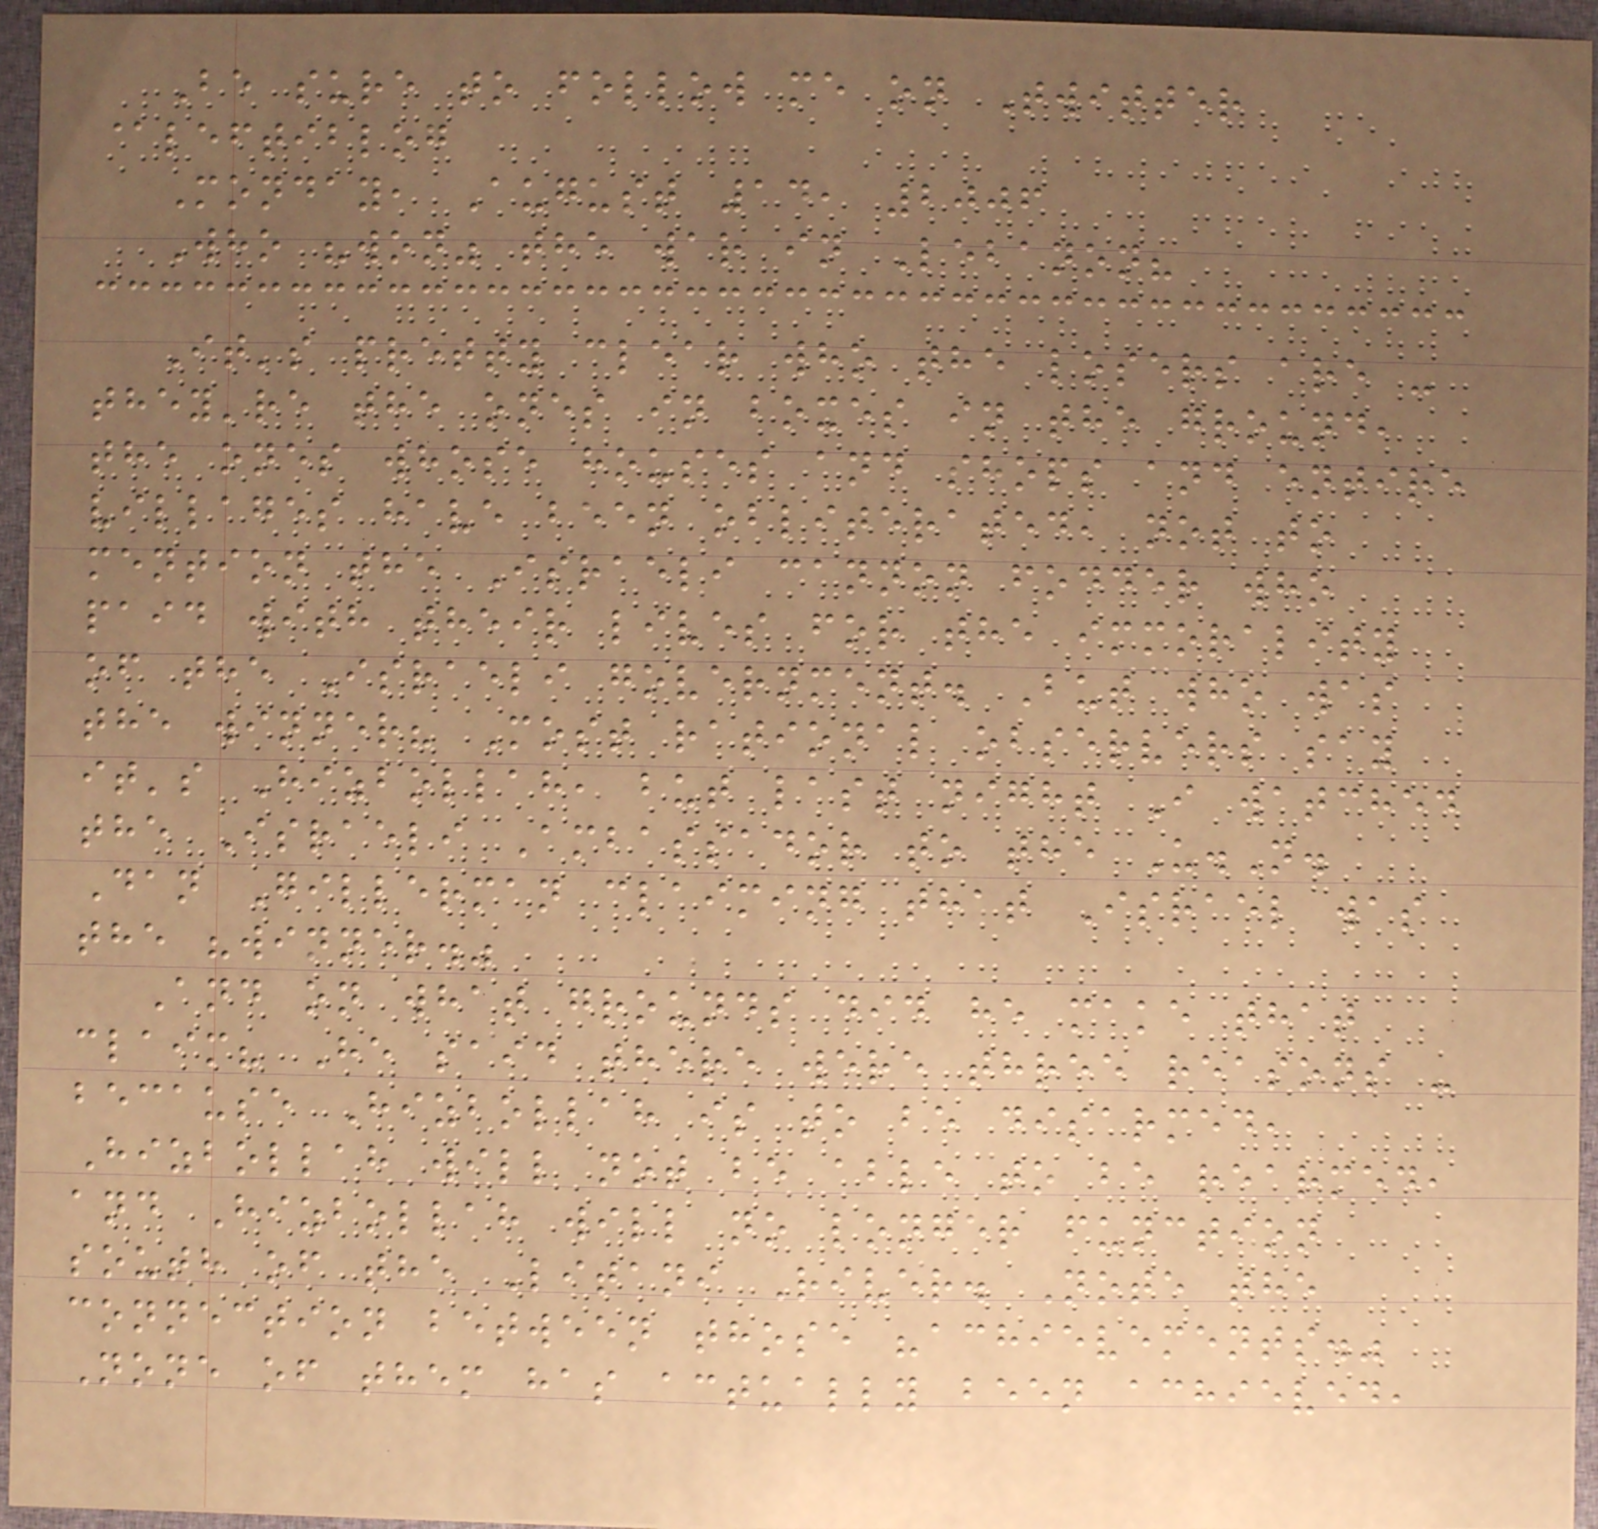Be sure to follow me on Twitter
@leftiblog
Monday, August 14, 2006
Who "won" the war in Lebanon?
It's pretty clear who the losers are -
they're the ones in boxes in the ground,
the ones whose houses and shops and entire
villages have been obliterated, not to
mention the Israeli cannon fodder who
paid with their lives for the immorality
of the Israeli government. But who was
the winner? Most rational observers say
it's Hizbollah, but last night I watched
the Israeli Ambassador to the U.N.
Dan Gillerman claiming that Israel was
the "winner."
And on what grounds did he make that
claim? He said there were three reasons -
because Hizbollah is to be disarmed,
Hizbollah will not be able to be rearmed,
and Hizbollah will no longer function
south of the Litani River. Note the
connection between those "achievements."
None of them has actually been achieved,
